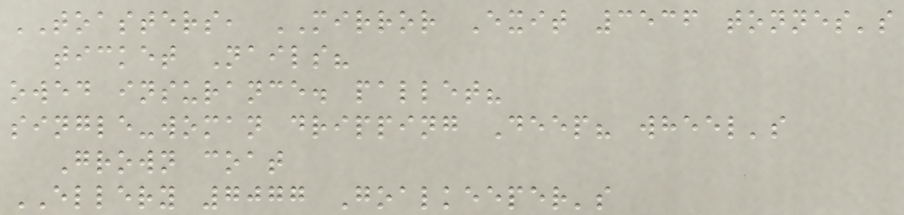TOASTERS, MIRROR Exit 3536 tonnes's
ticket Nails?
owed insurance. pallet?
single-woman dripping Deep? wheel's
Grown coat
ELLERY 7077 Goalkeeper's
